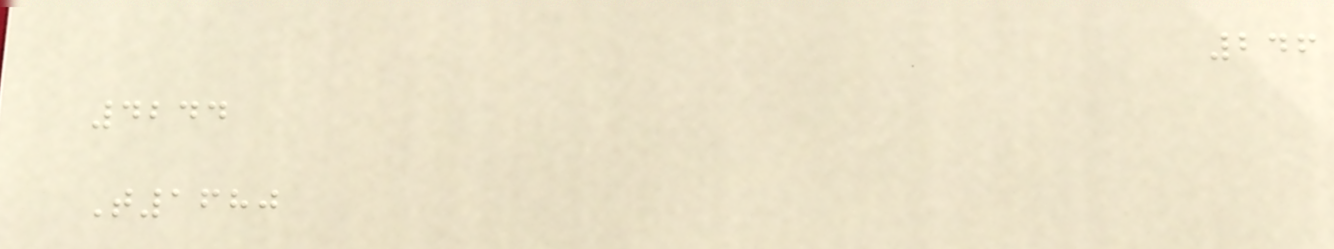246
4244
T1680
